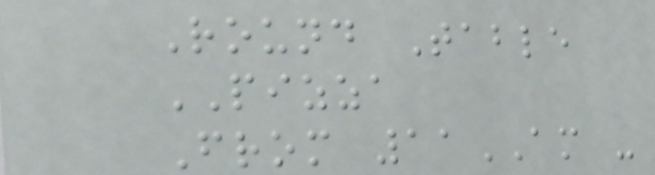Round Table
PIZZA
From 11AM -
